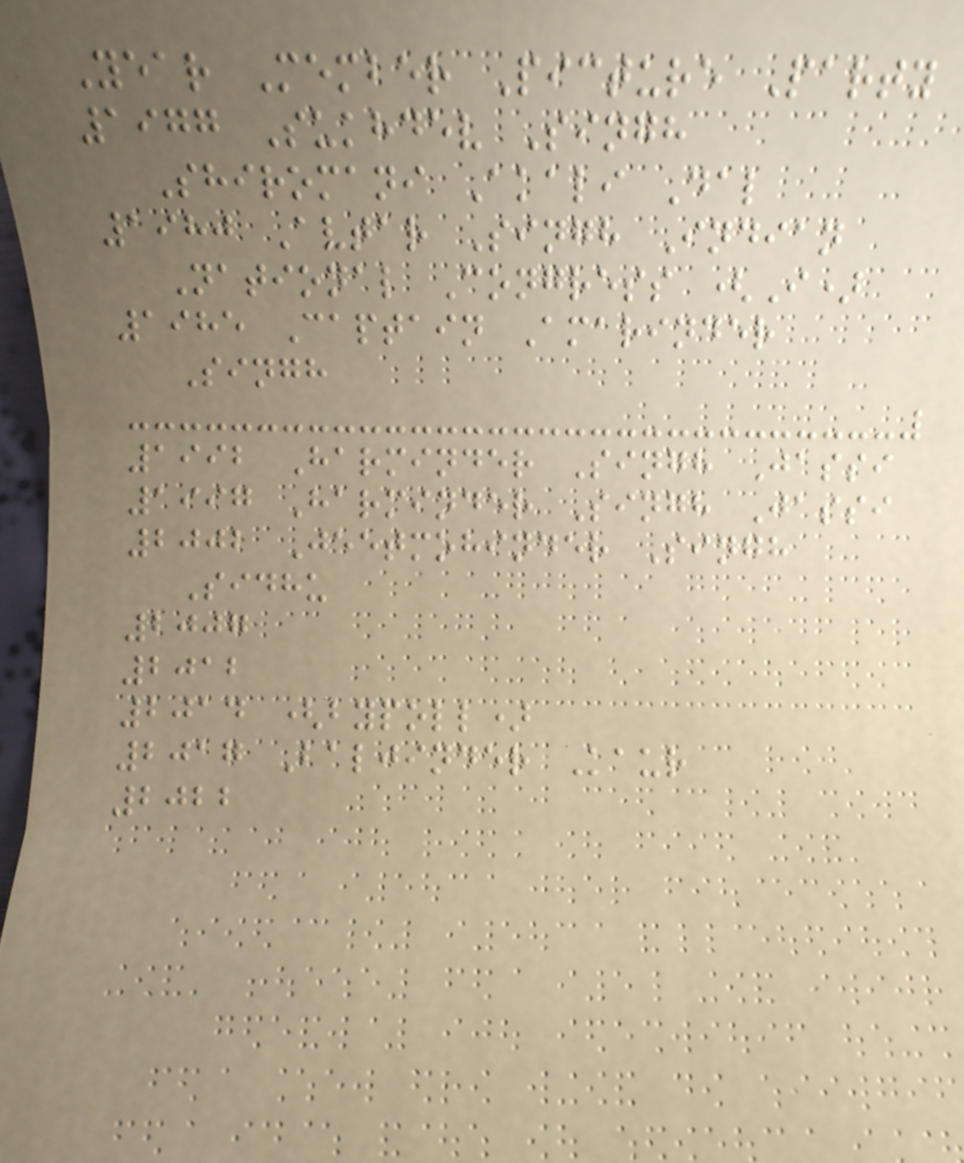Year Member Picture Party
1977 Sukhdev Singh
Shiromani Akali Dal
1980 Avtar Singh Indian
National Congress (I)
1985 Captain Amarinder
Singh
1992 Harminder Singh Jassi
1997 Harminder Singh Jassi
2002 Jeetmohinder Singh
Sidhu
2007
2012
2014 (bypoll)
2017 Baljinder Kaur
2022
